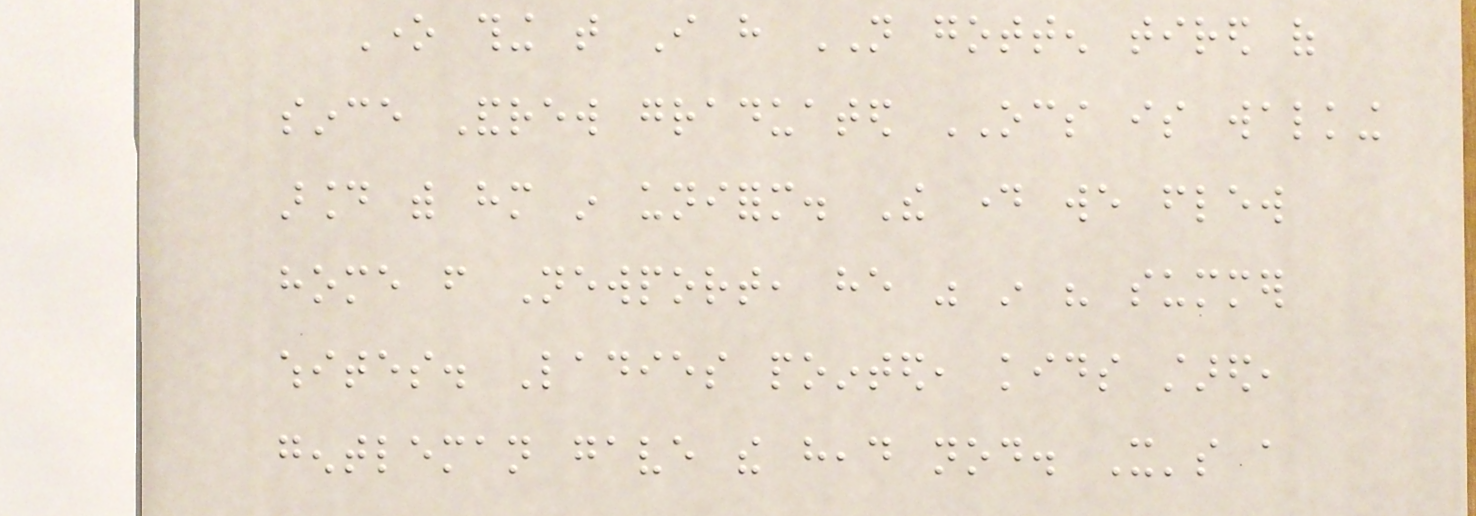One thing that I have NOT gotten tired of
since Andrew graduated OCS is walking
around with him in uniform. The day we flew
home from Newport, he was in his summer
whites. Ladies pointed, kids stared,
gentleman gave the head nod. It's a
